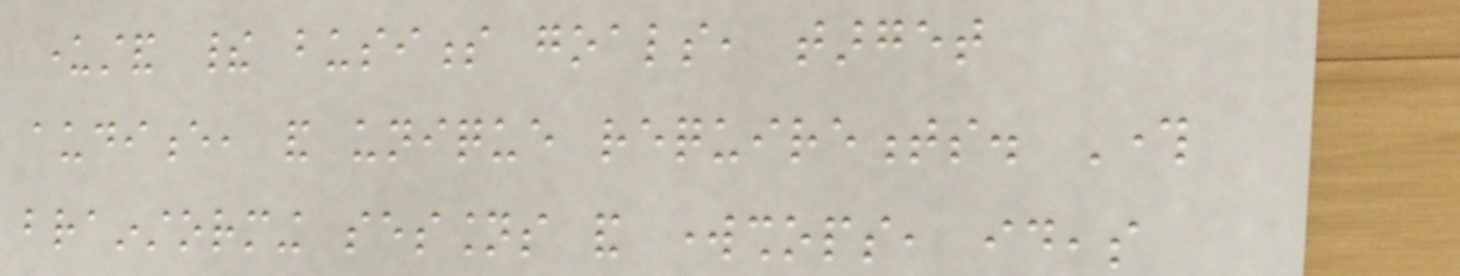understand their business goals, target
audience, and unique requirements. Through
brainstorming sessions and workshops, ideas
